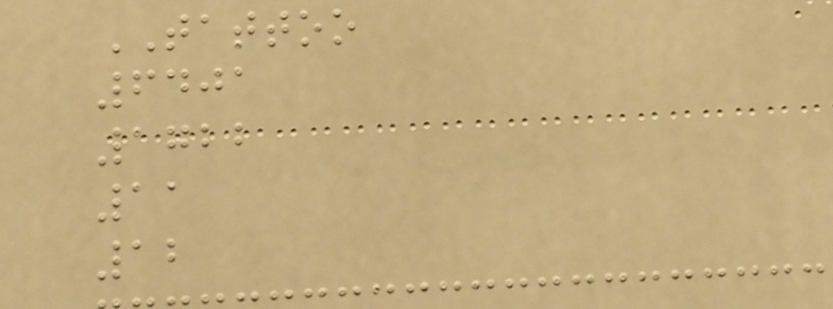TATTOO
6401
1722
11
12
